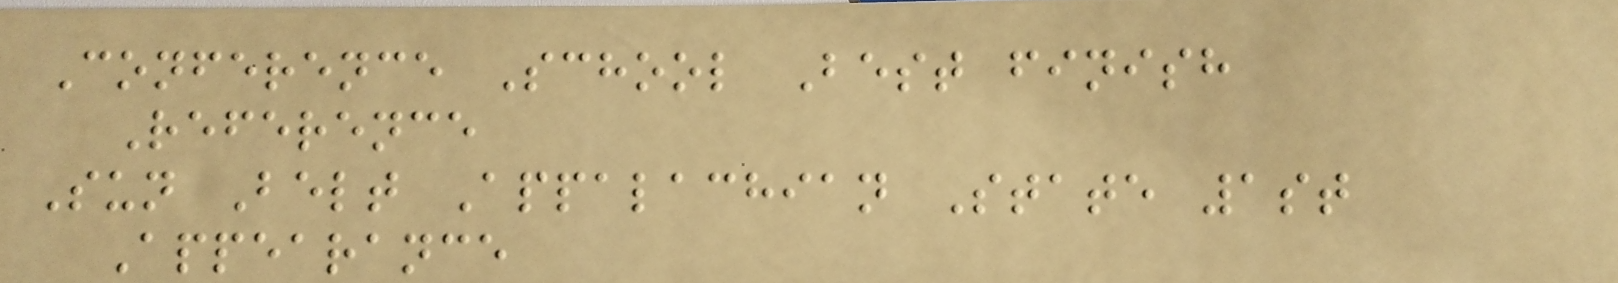Conference School Best finish
Reference
Sun Belt Appalachian State 1st
Appearance
